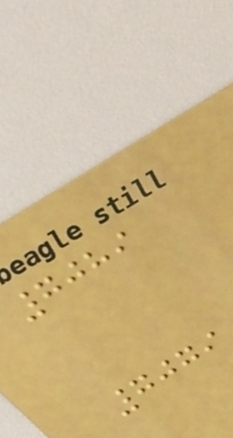7089
7079
